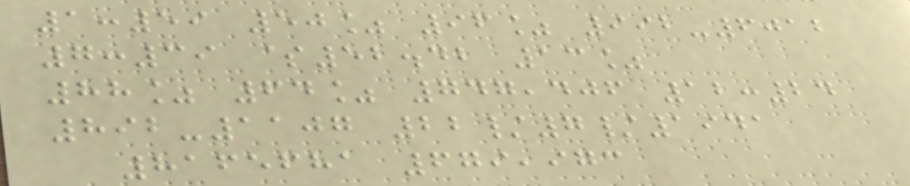1:59 50% 96% 992-6012
7:39 $52.42 13%
88% 64% 747,406 12:24
892-1107 22/7/1941
8165681 679,973
